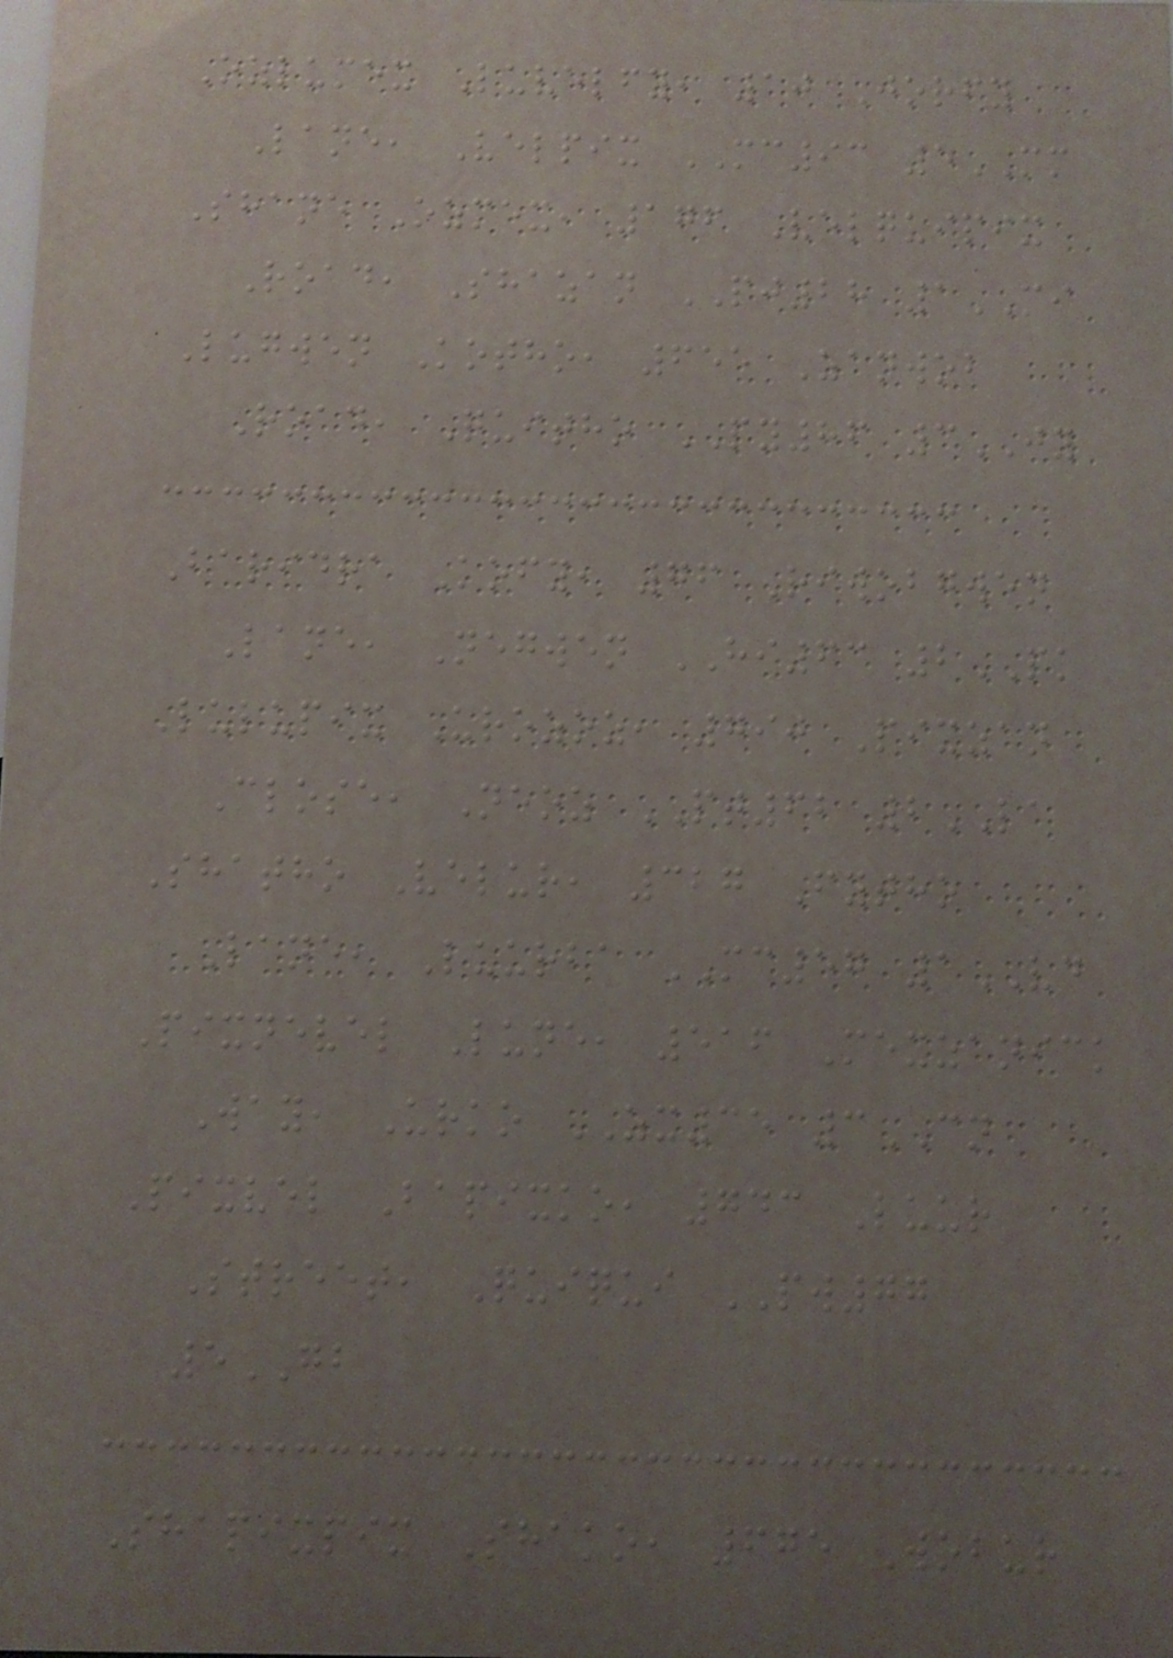Ozlumex Luvelfy, 10 Jorfy
Lane, Velpix MC93 5MM
Shane Ozmex, 176 Velquipix
Road, Shazan PJ28 1MI
Lugwen Kotho, 655 Zanwob
Road, Quitho PY86 3JY
Baridra Kofy, 76 Riwobgwen
Lane, Negwen HI63 2PK
Lulupix Urozoz, 790 Pixzan
Close, Neoz PT62 2LA
Shatho Velur, 327 Fytho
Lane, Luurba MC57 1VD
Pixnevel Lune, 516 Mexzanick
Way, Urko ZX35 3CN
Pixvel Bapixko, 743 Luur
Street, Quiqui PW77
5GB
Shapixpix Shako, 675 Wobur
